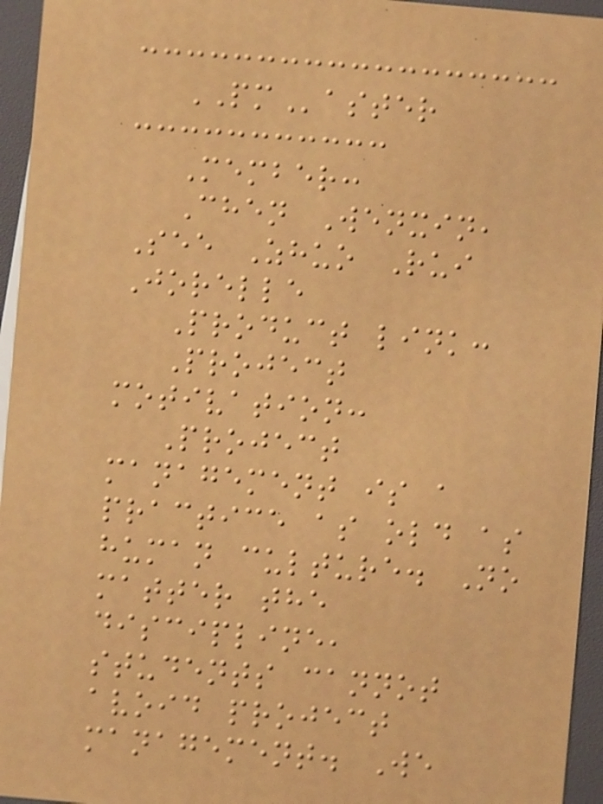PMaster
Member:
Chen Wenxin,
See Zhuo Rui
Jorelle
Product link:
Project
motivation:
Project
management is a
practice as old as
human culture. No
matter the
discipline,
students cannot
avoid project
management. We
